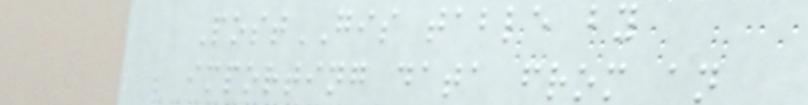PostGIS table by
importing data from an
